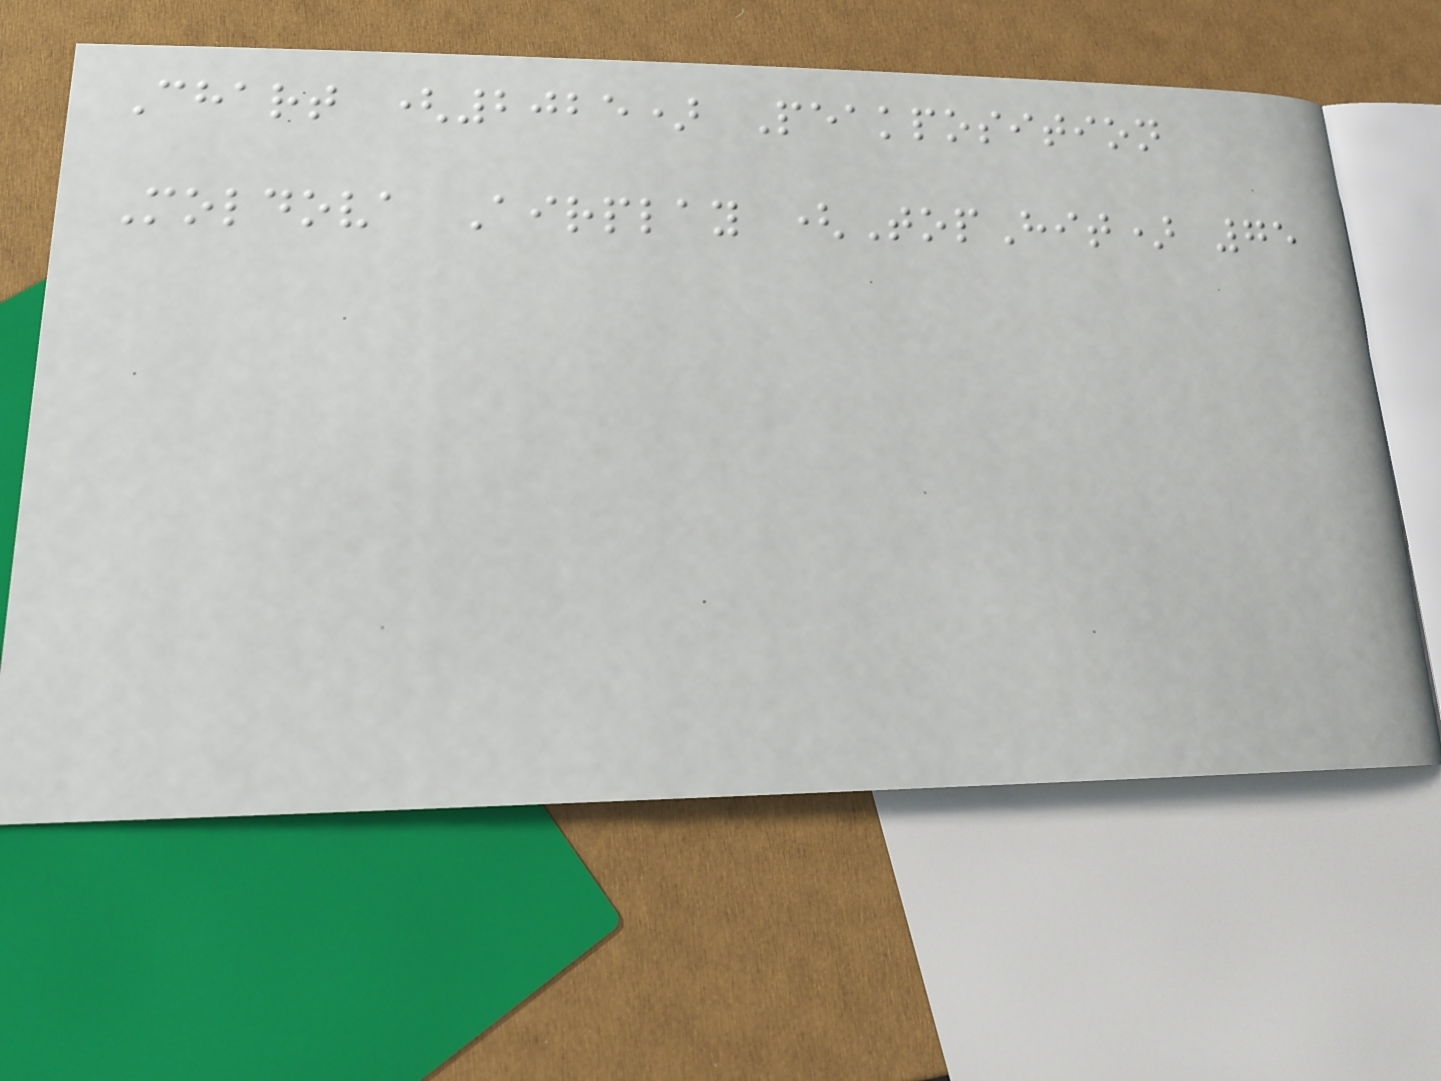Chart (2025) Peakposition
Moldova Airplay (TopHit) 75
